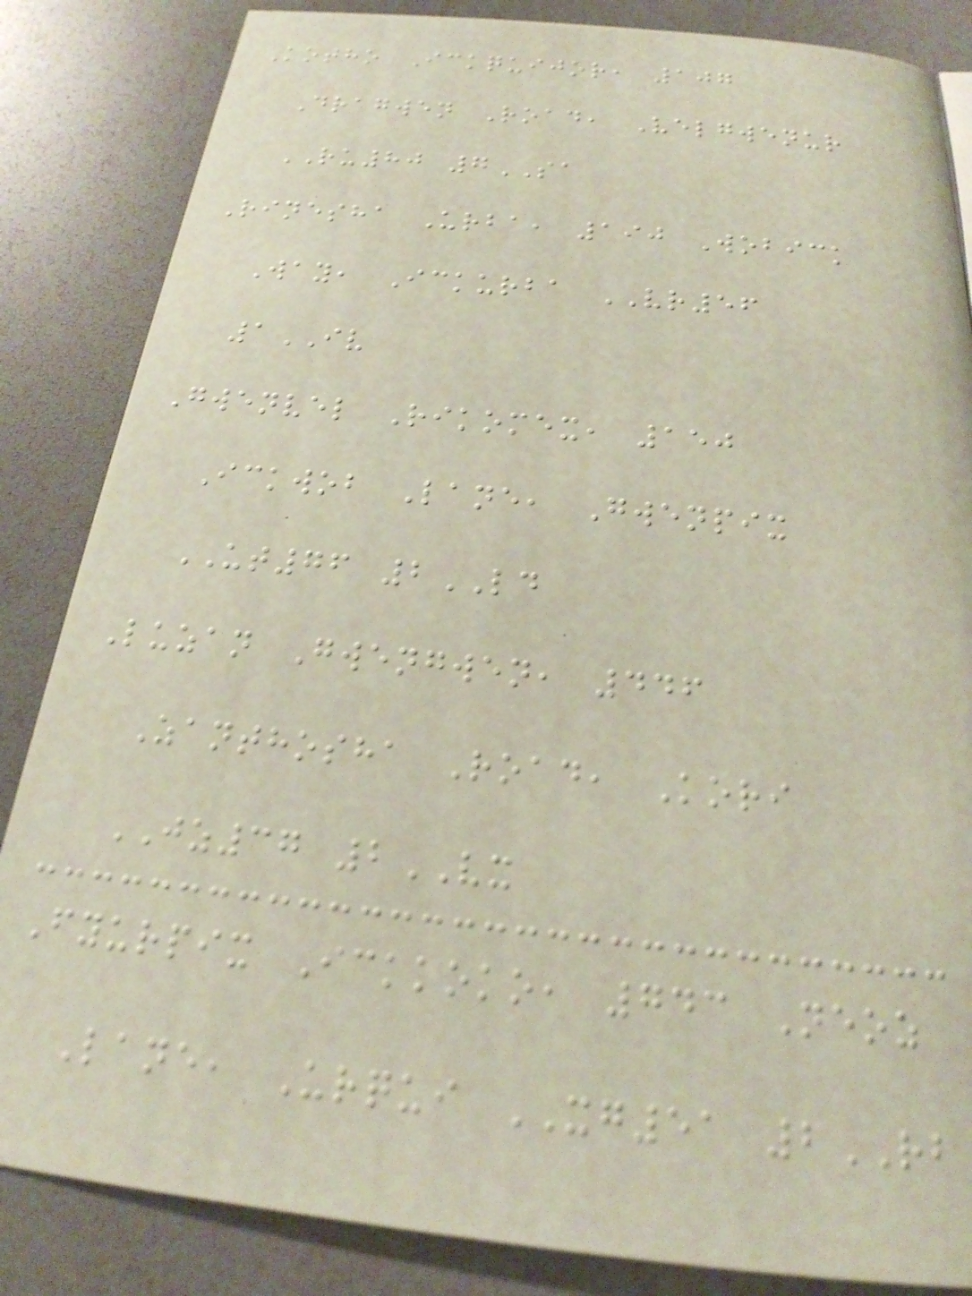Kotho Ickquijor, 107
Dragwen Road, Velgwenur
RU80 7SA
Rinesha Urba, 190 Wobick
Way, Ickurba VR56
1IV
Gwenvel Rikomex, 150
Ickwob Lane, Gwenpix
UT76 2LD
Luzan Gwengwen, 446
Zanthosha Road, Kori
JZ37 2VX
Fyurpix Ickkoko, 743 Neoz
Lane, Urqui XG51 2RB
